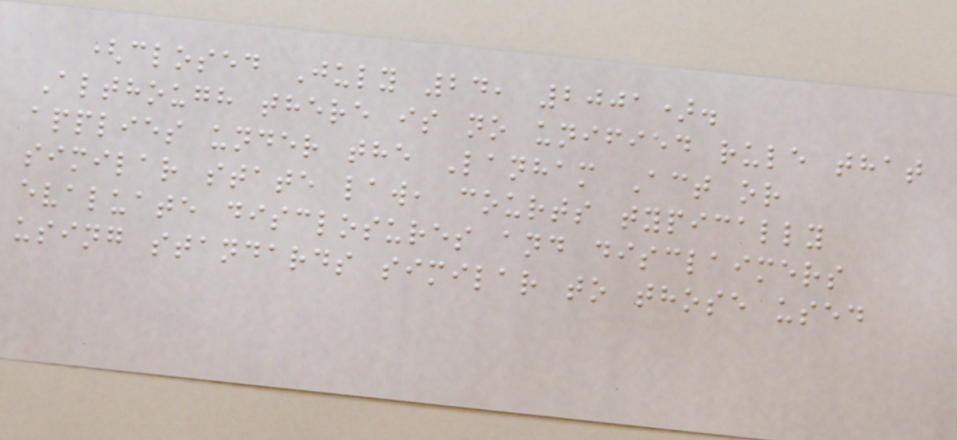(closed July 24, 2001).
Although there is no unified rule that
applies under the Lanham Act or
similar state law, courts typically
evaluate disclosures and disclaimers
using standards similar to those used
